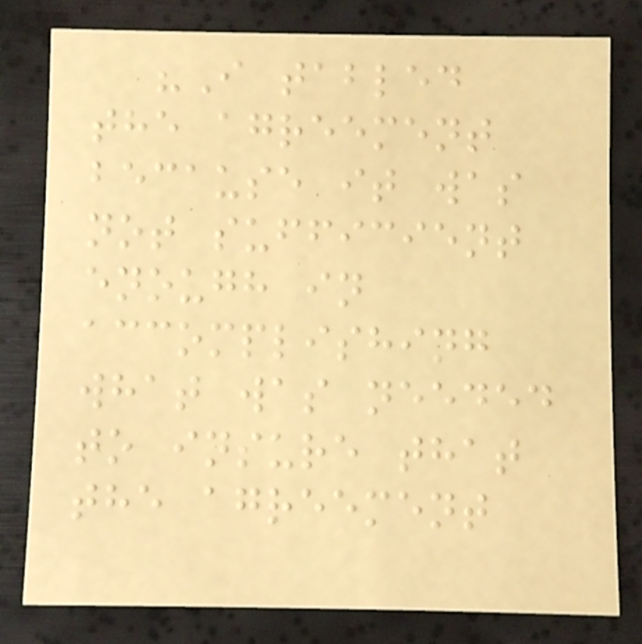"I tabled
the agreement
because it was
not sufficient
enough in
accomplishing
what was needed
to insure that
the agreement
